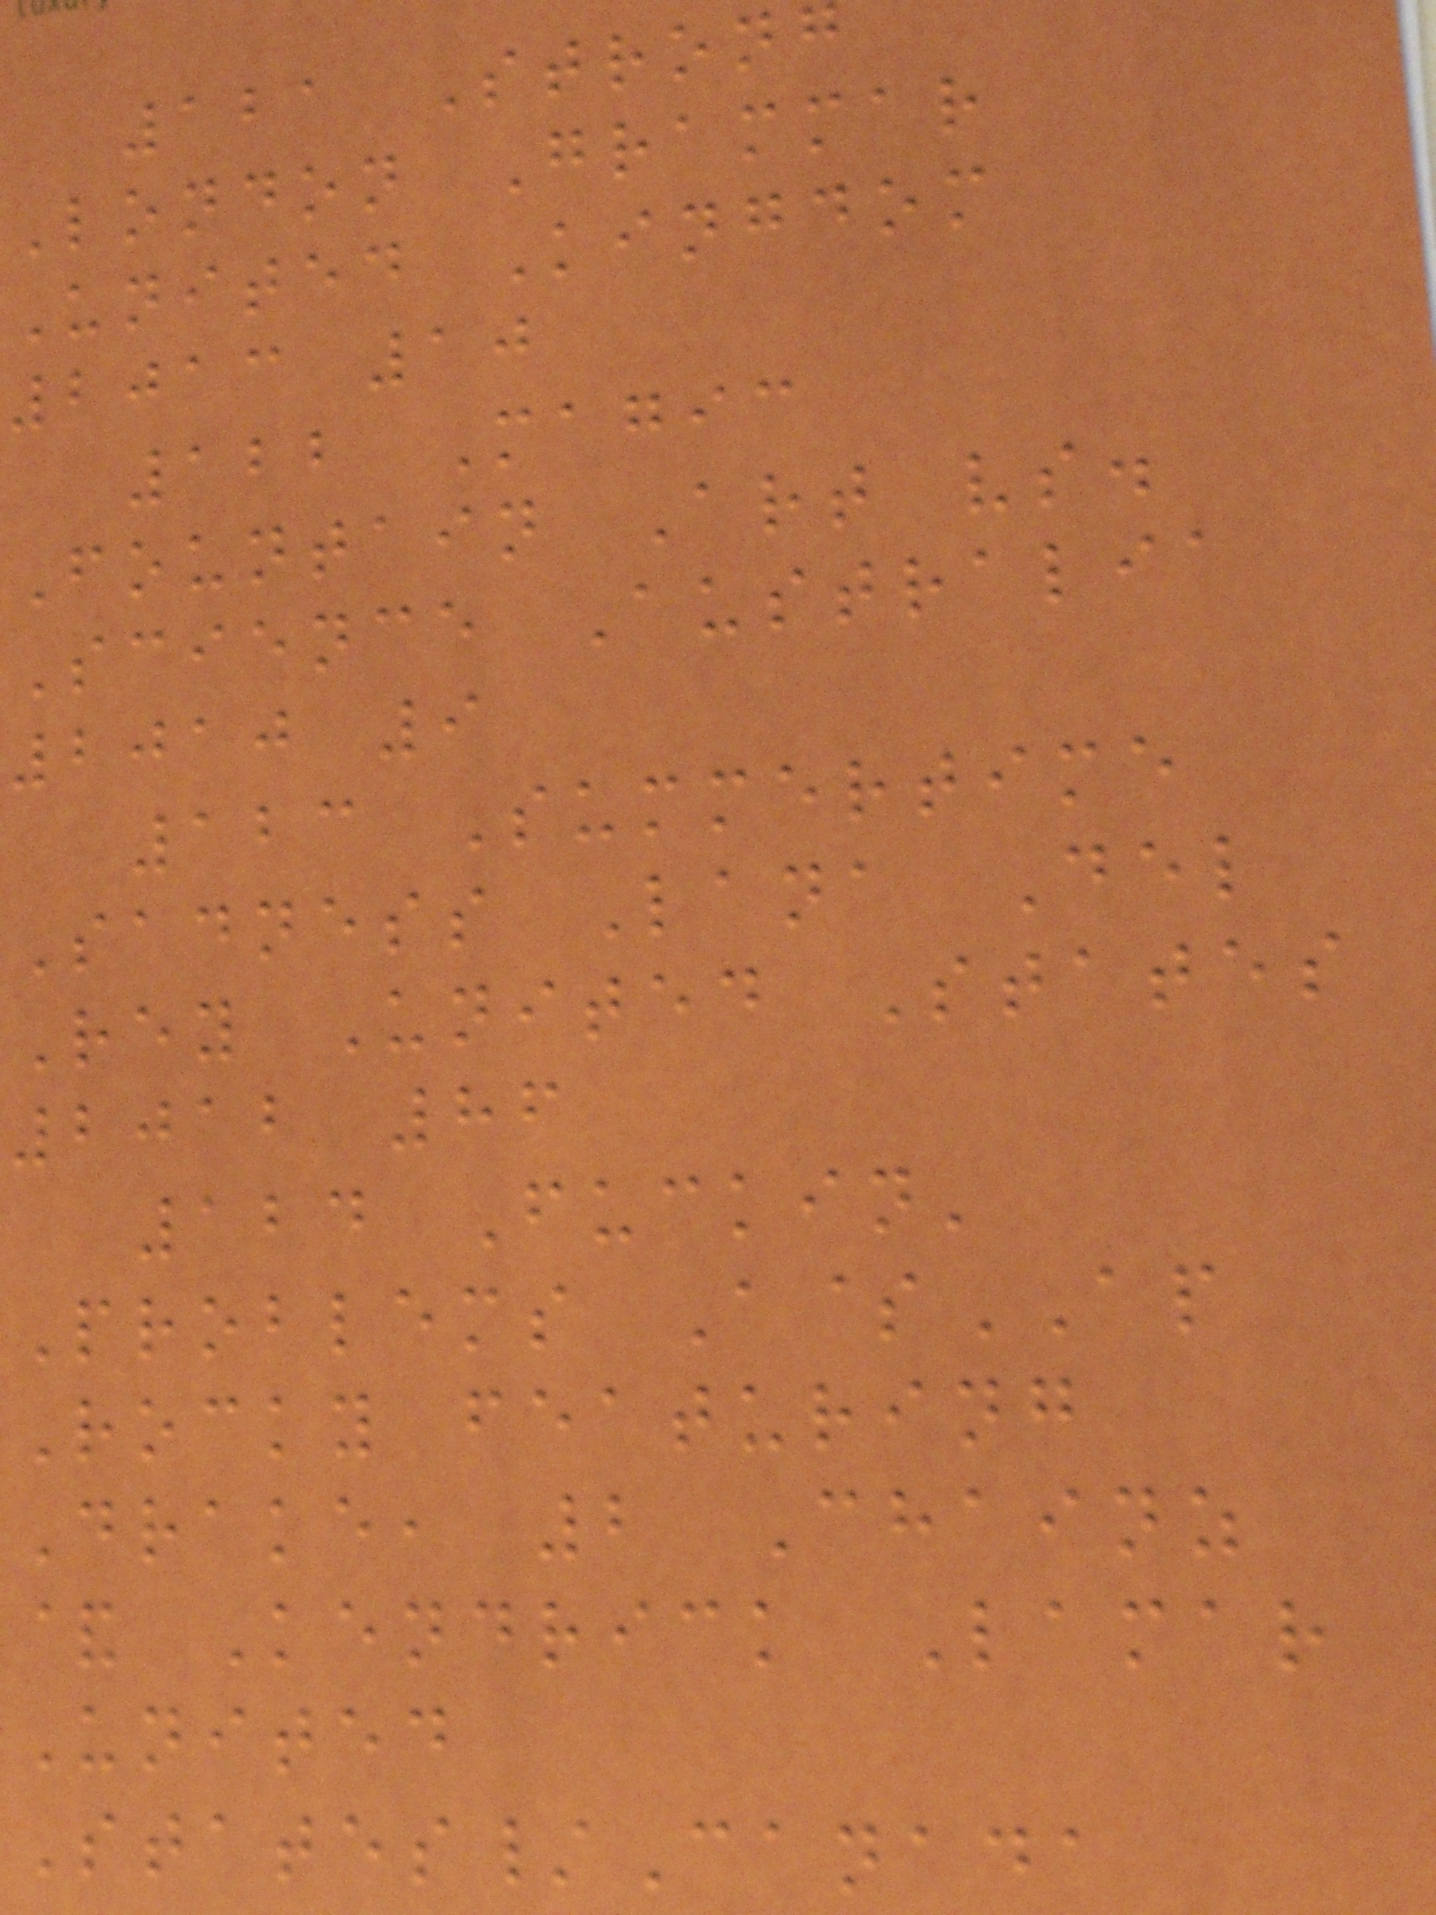121 Strong
London Grammar
United Kingdom
2013 10
122 Magic
Fountain Art vs.
Science Australia
2010 9
123 Summertime
Sadness Lana Del
Rey United States
2012 86
124 Fuckin'
Problems A$AP
Rocky featuring
Drake, 2 Chainz
& Kendrick Lamar
United
States/Canada
